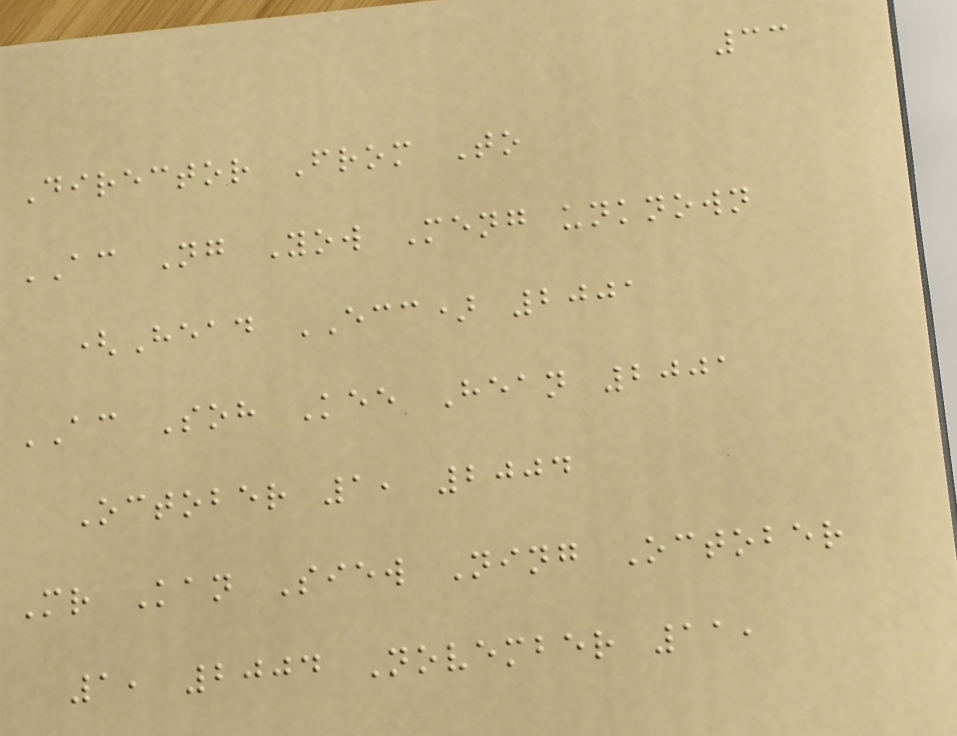33
Director From To
AC Ng Yow Meng unknown
(Head ECC) 2001
AC Soh Kee Hean 2001
October 1, 2004
Mr Kan Siew Ning October
1, 2004 November 11,
